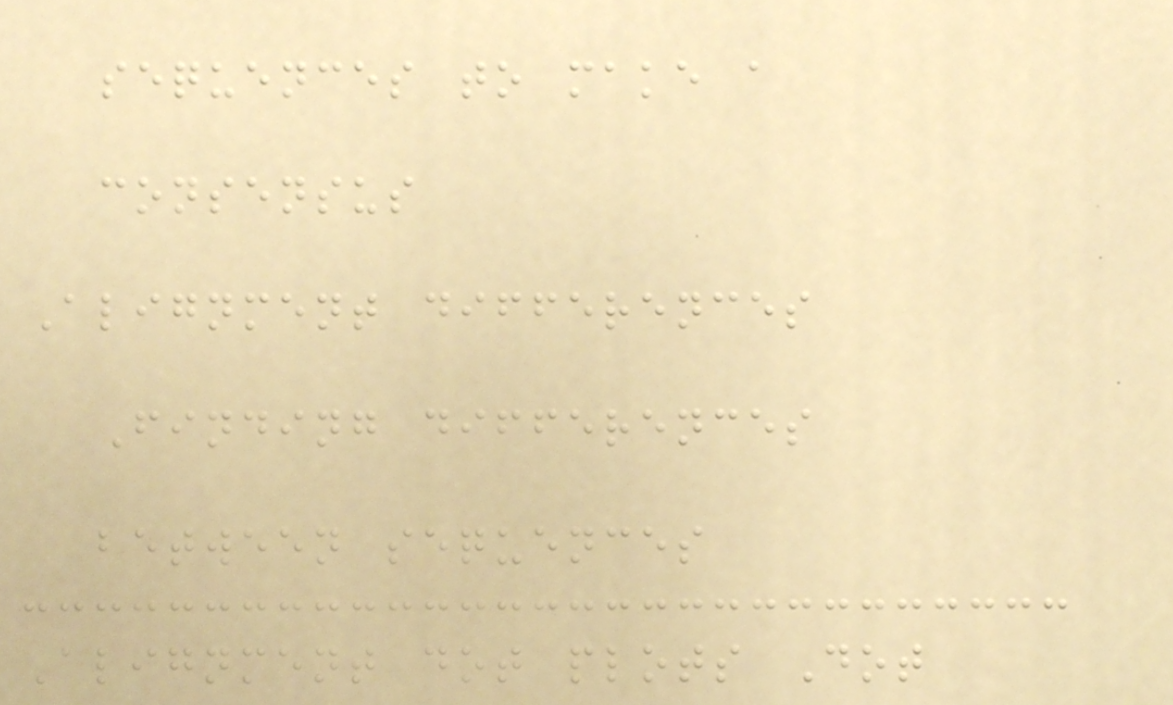sequences to make a
consensus
Alignment differences
Finding differences
between sequences
Alignment dot plots Dot
